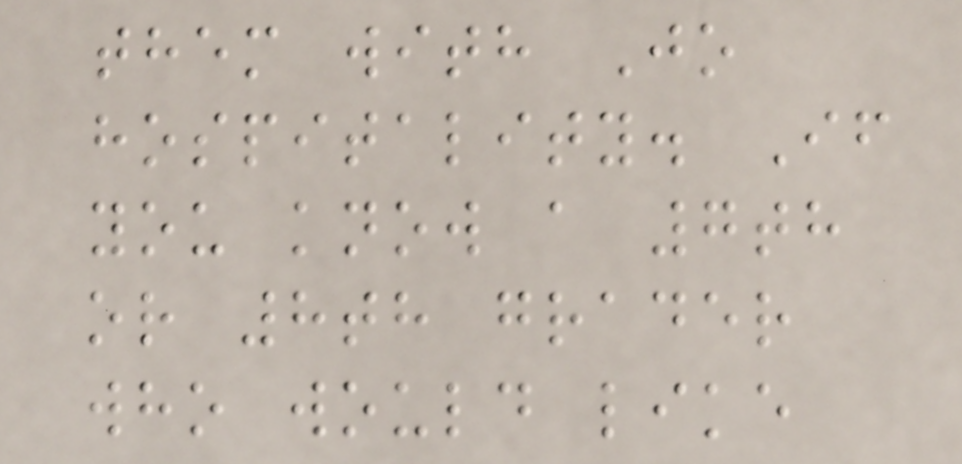them with Jo
hospitality. If
you know a 7th
or 8th grader
who would like
